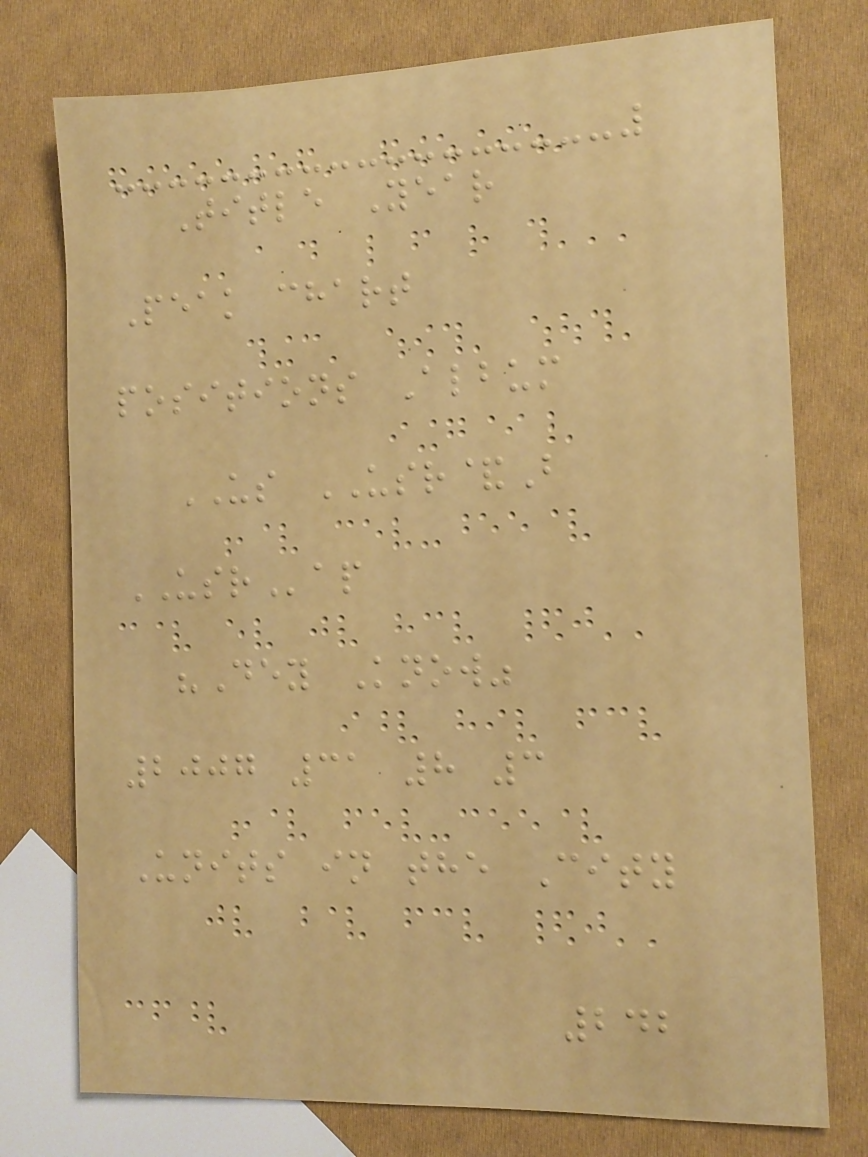Title Year
Peak chart
positions Album
US USR&B
USRap
"Dey Know"
2007 31 8 3
Units in the City
242
